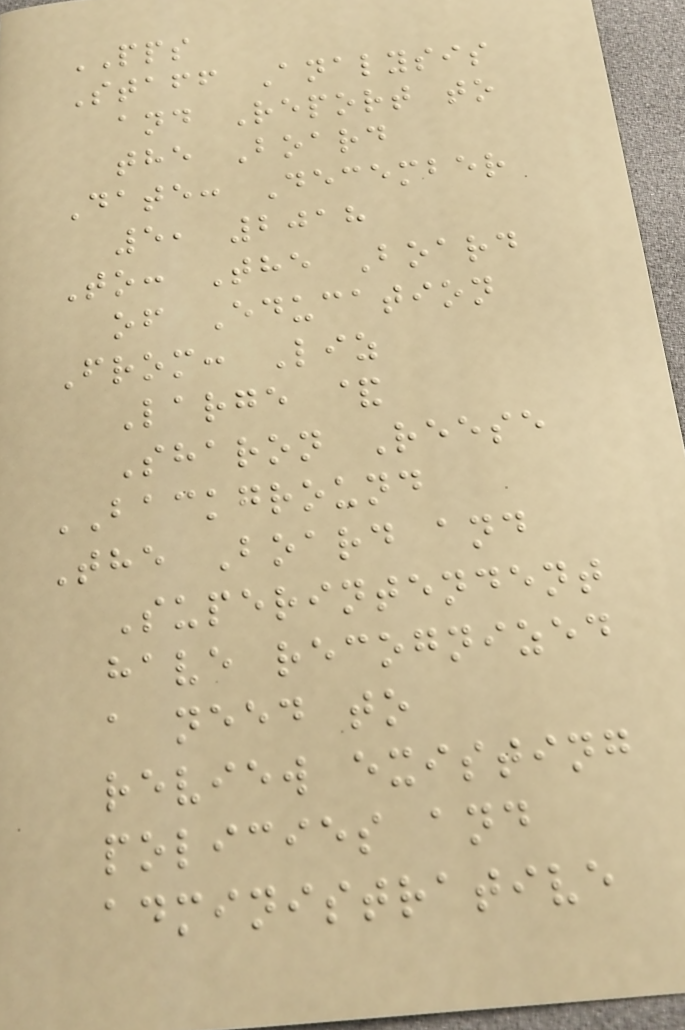PPS
Staff Analysis
and Report to
the Board
Date: December
5, 2018
To: The Board
of Education
From: Liz
Large &
Sharon Reese
BACKGROUND
The Board and
Superintendent
have recognized
a need to
review existing
policies and
administrative
